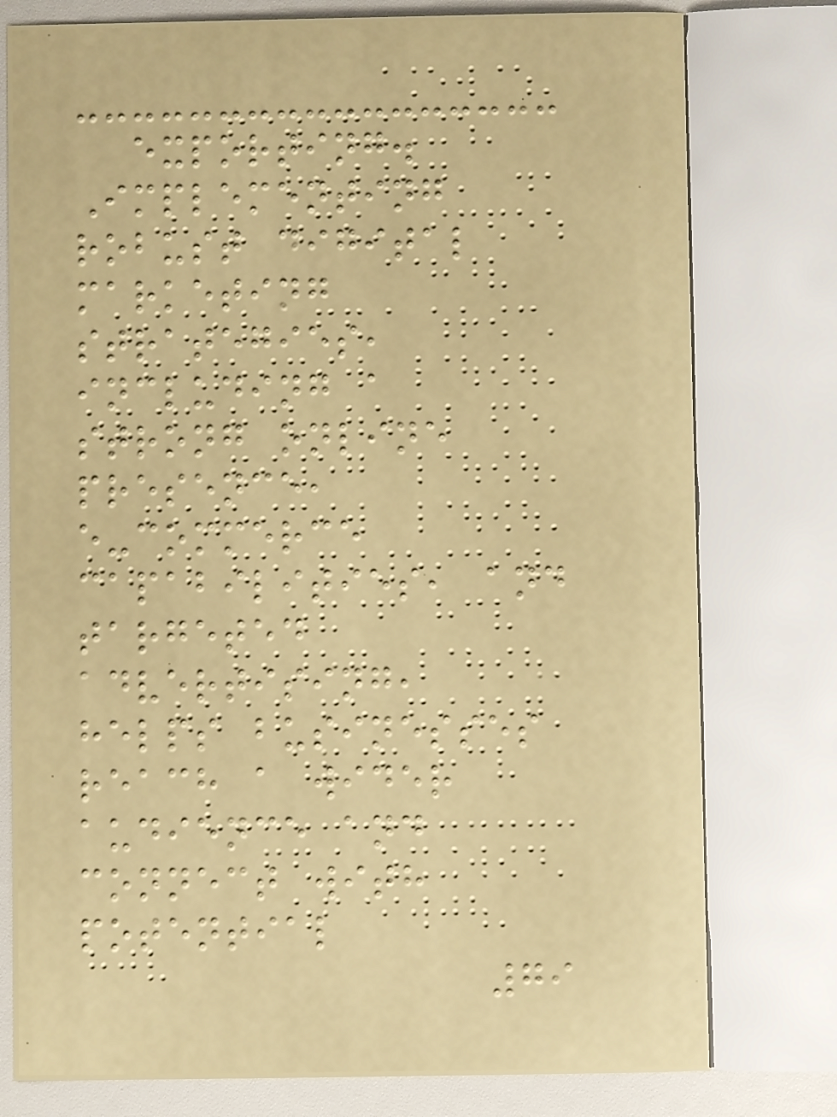exporting.
Implementing
robust digital
marketing
strategies,
including a
strong online
presence,
e-commerce
capabilities, and
targeted
advertising,
helps businesses
reach a wider
audience and
connect with
potential
79
